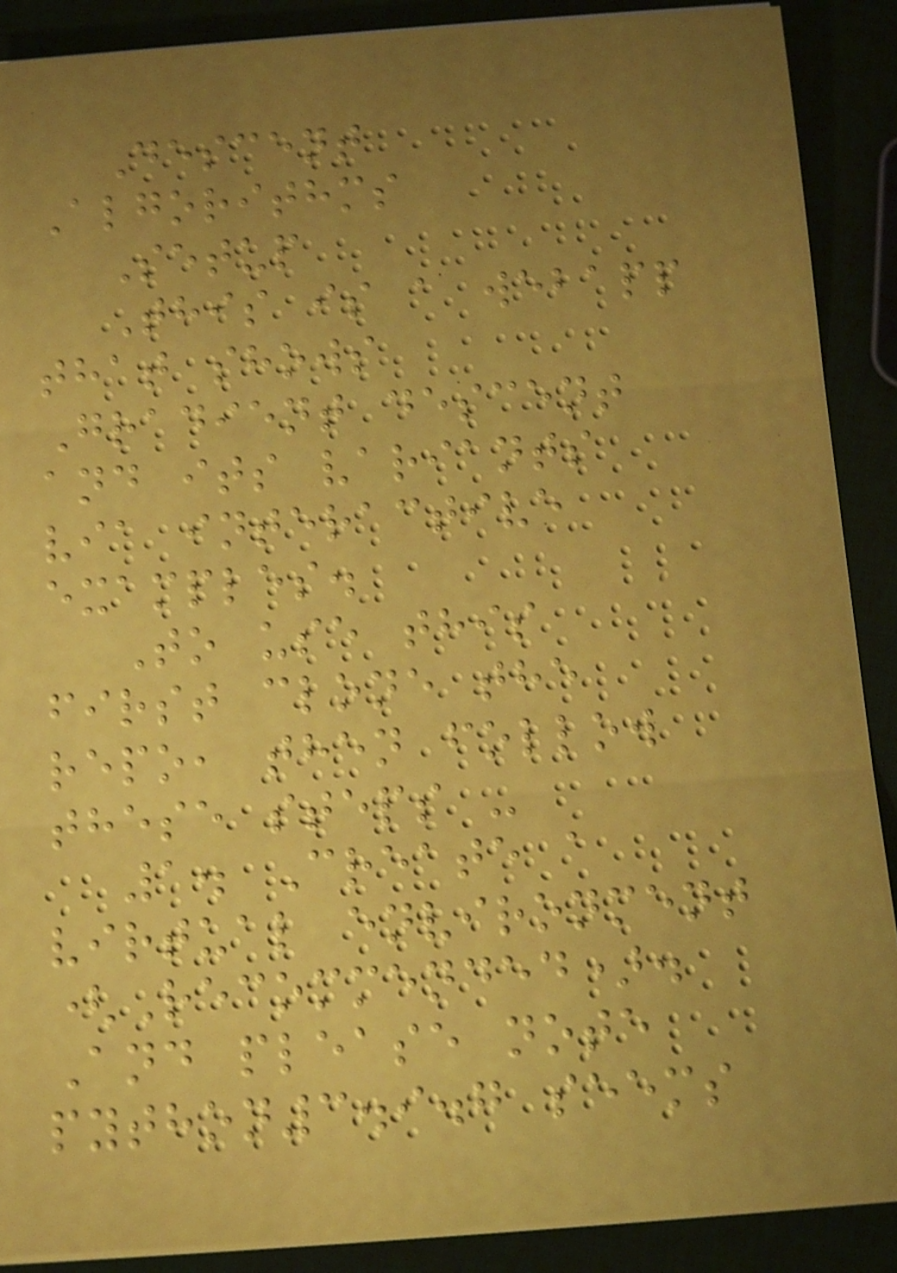Descent
Algorithms
Setup
This is a webapp
that shows
Gradient descent
and its variants
via interactive
examples.
To use this
first clone the
repo, then follow
these steps -
1. Create a
virtual environment
(Recommended).
And please note
python3.9.7 seems
